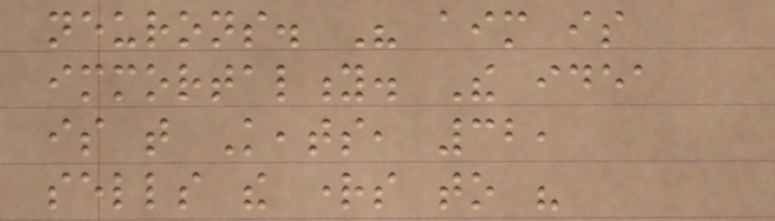neurons. His aim is
immortality. The idea
is that Keats, 32,
sells the rights to his
